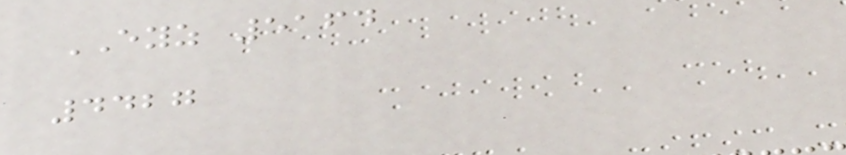EYZ 5164
4427
